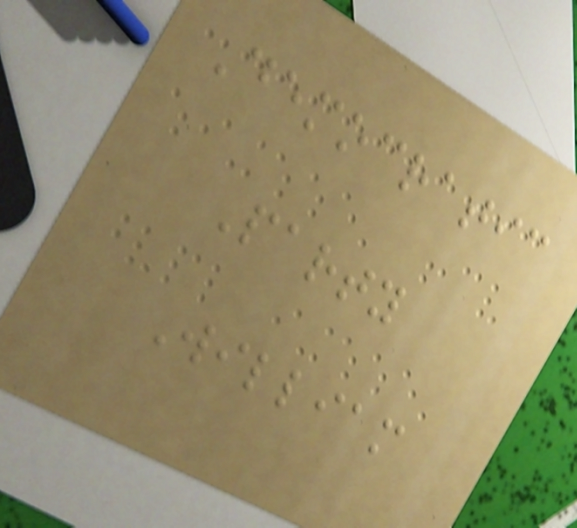Democratic
Party
William
